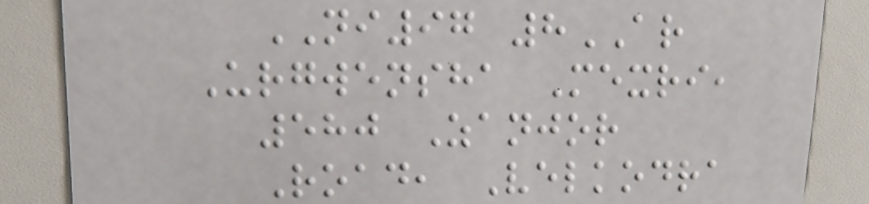NI97 8AR
Urgwensha Mexri,
580 Zanjor
Road, Velkodra
